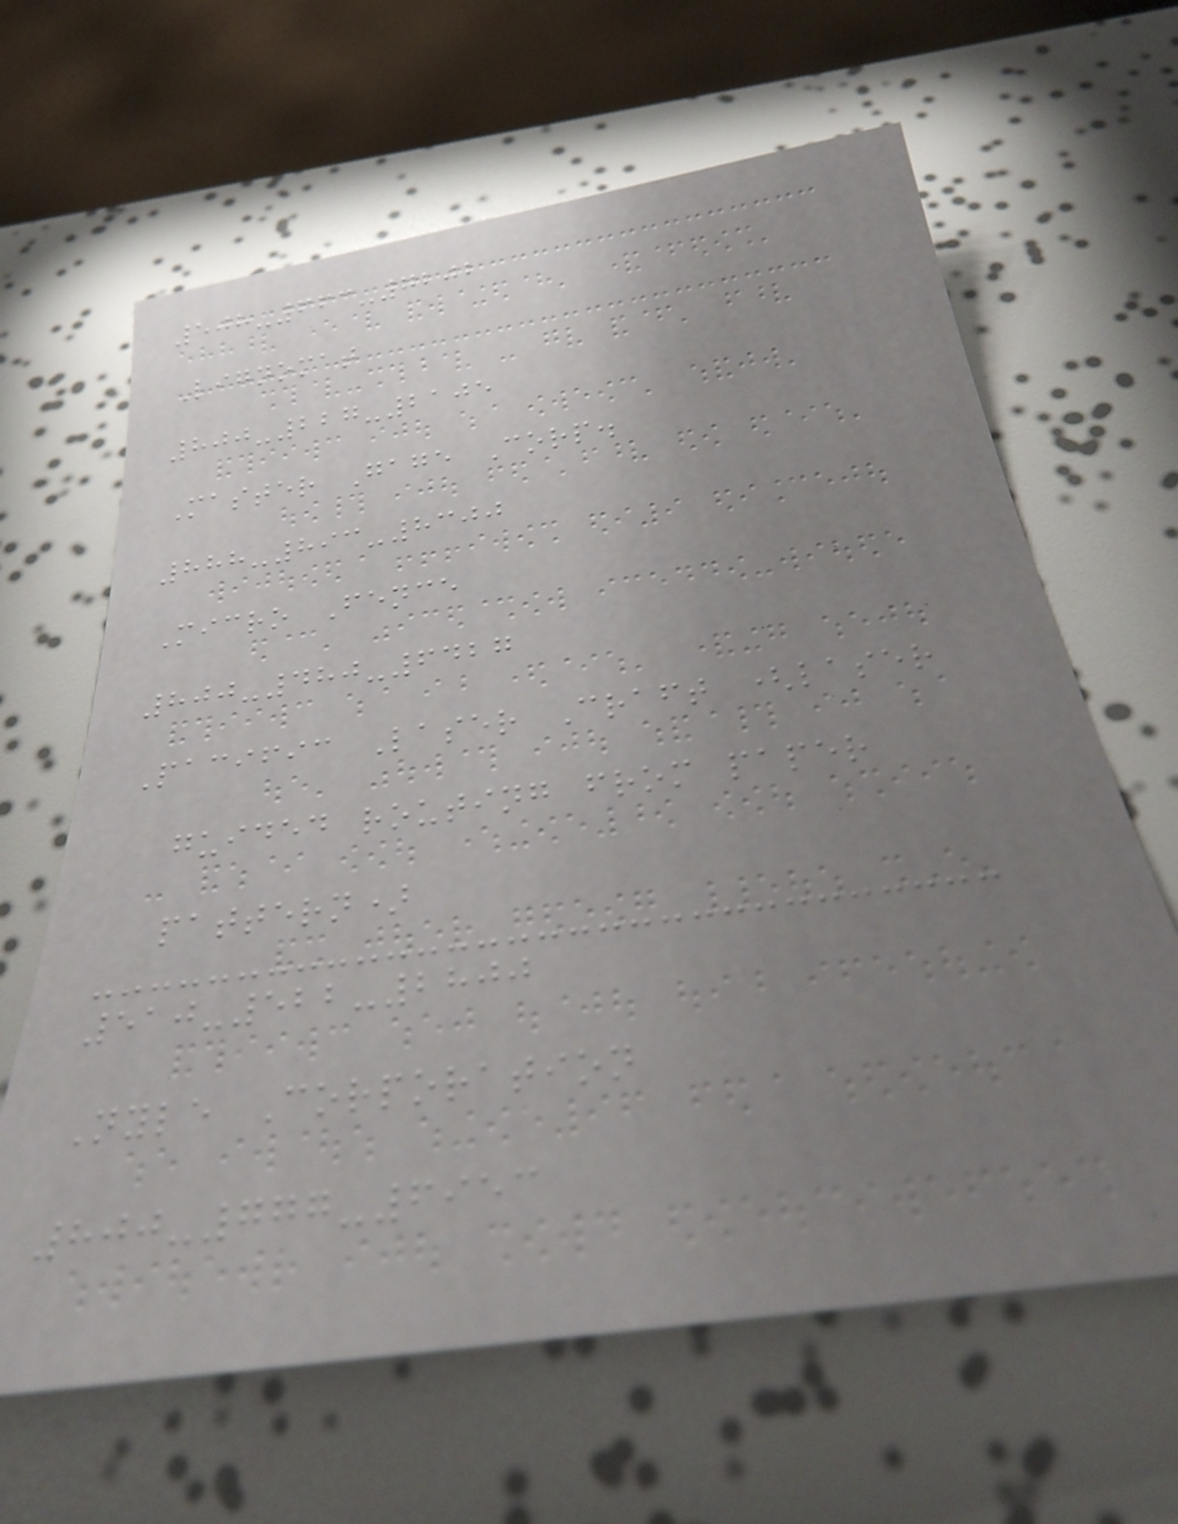508-663-7202
Lignomat
800-227-2105
Master Gage Corp.
888-893-8300
Micro Fence
800-480-6427
Pacific Laser Craft (laser
guided routing from paper
pattern)
510-522-2800
Nyle Corporation
800-777-6953
